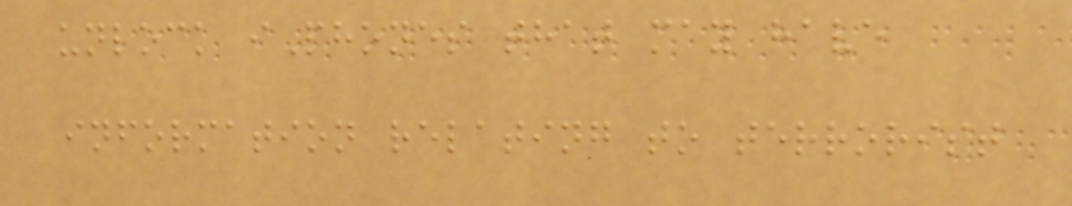unlock iPhones that may have
information relating to terrorist
